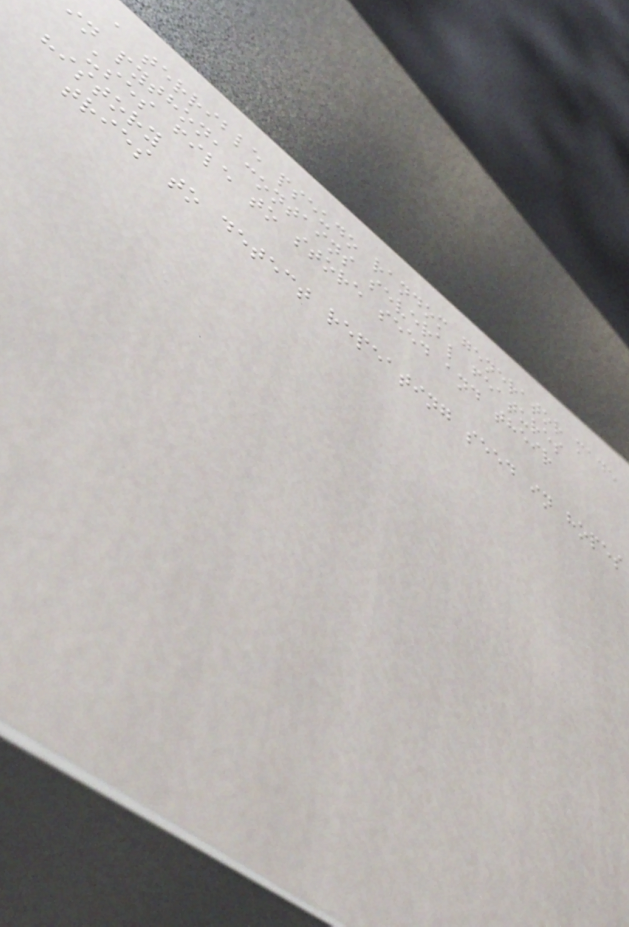a terrible pseudo random generator made
in python, contains several features
uses file to store seed and their
history
tries to detect repeating seed in hopes
